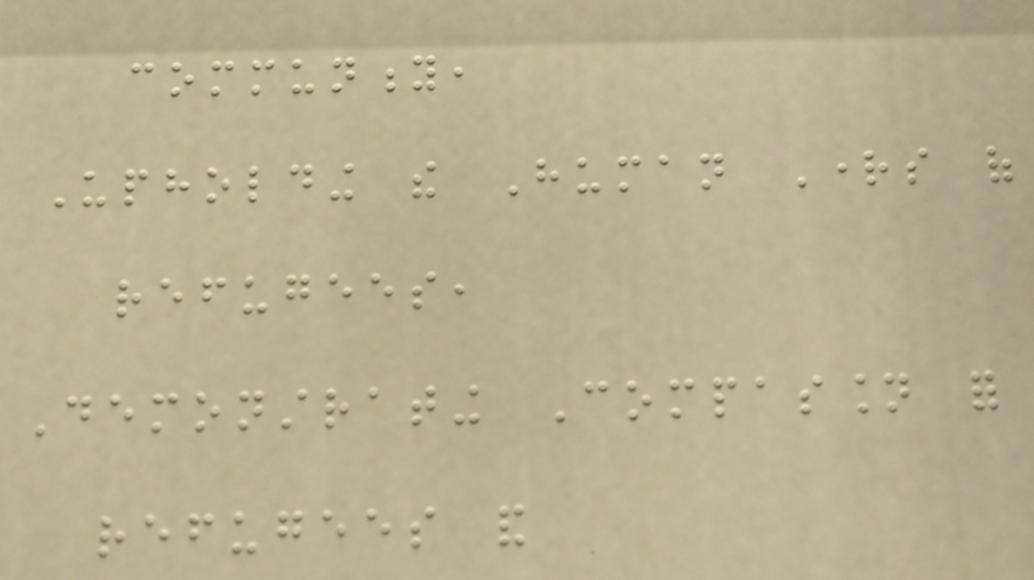community,
Upholding the Human Rights of
refugees,
Demonstrating Compassion for
refugees and
